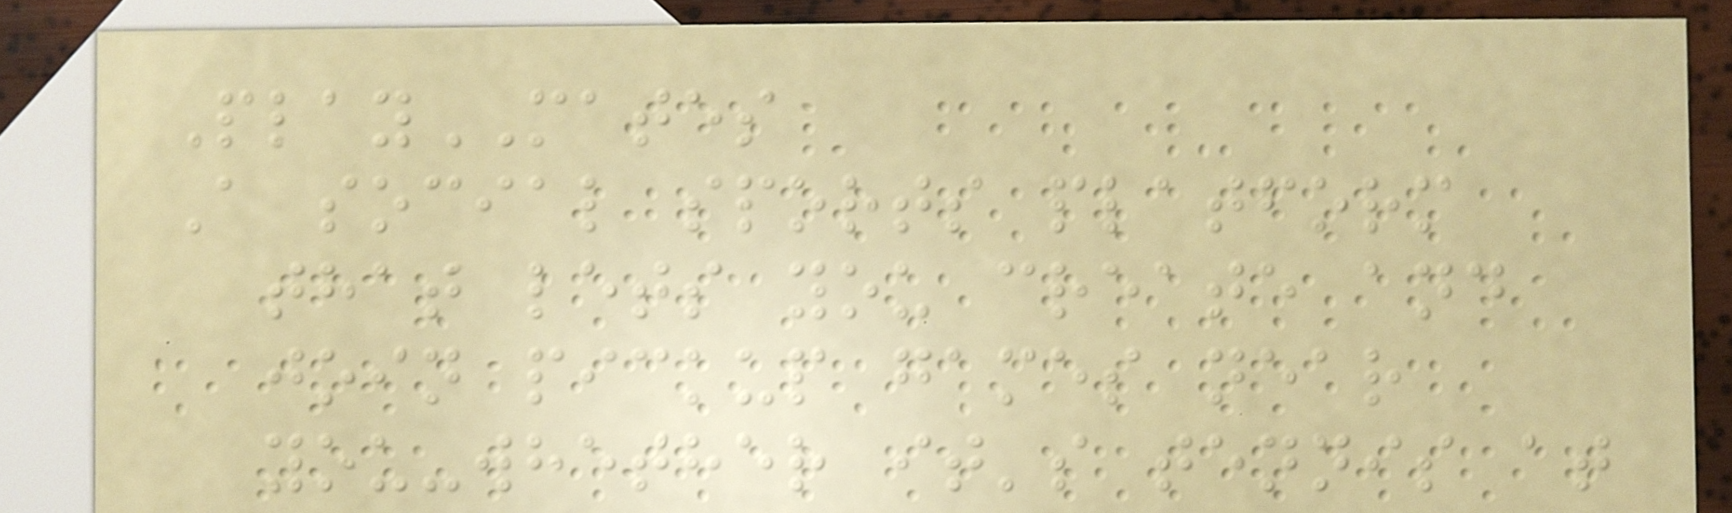PlayMATES
A social sports platform
that lets you create and
join pickup games near
you-whether it's tennis at
